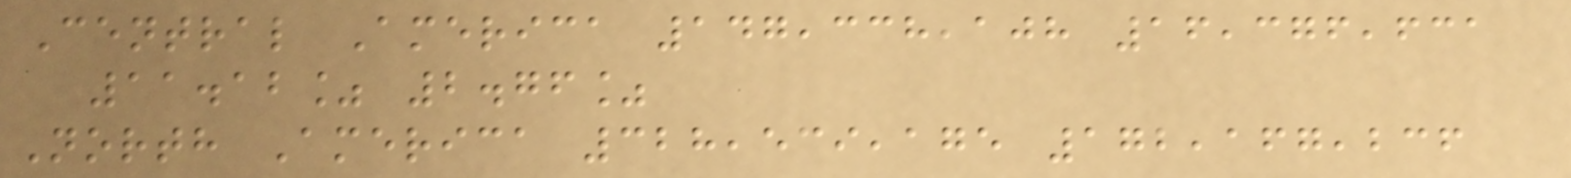Central America 147,338,108 16,376,631
11.12% 2.76%
North America 328,539,175 172,167,236
